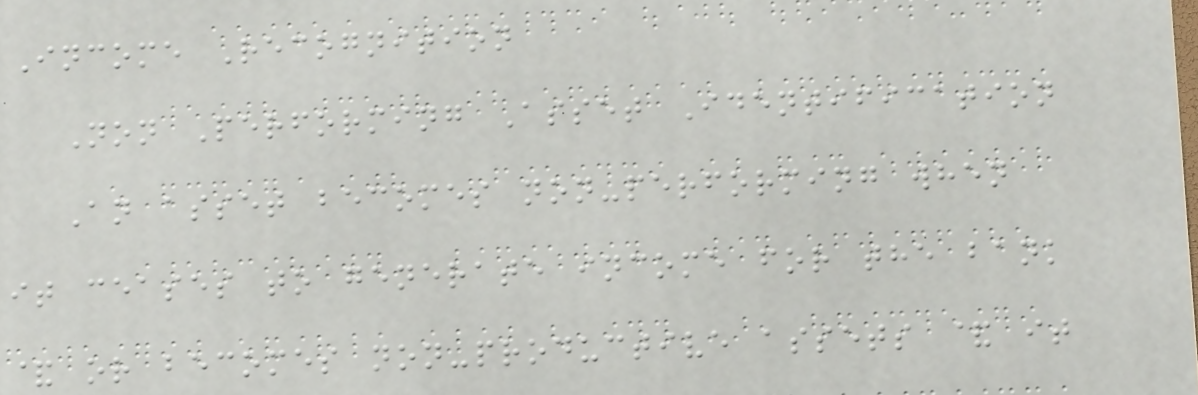Income Recognition
Non Performing Asset Identification
An asset becomes non-performing when
it ceases to generate income for the bank
& or becomes non-productive assets & it
